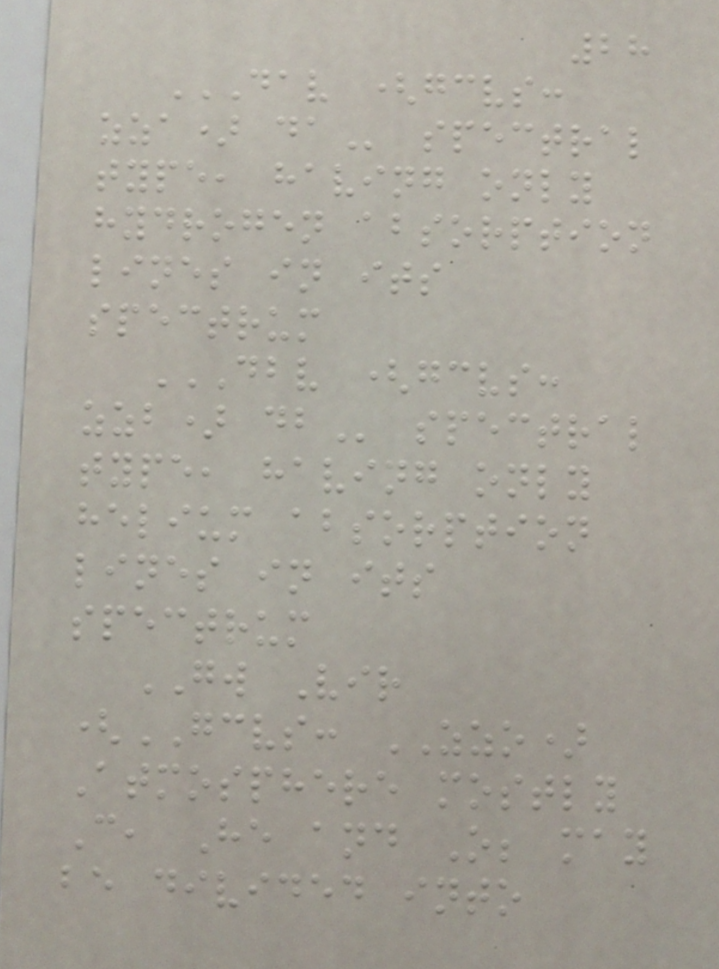28
DAV (GCVS:
ZZA) DA spectral
type, having only
hydrogen absorption
lines in its
spectrum
DBV (GCVS:
ZZB) DB spectral
type, having only
helium absorption
lines in its
spectrum
GW Vir
(GCVS: ZZO)
Atmosphere mostly
C, He and O; may
be divided into
